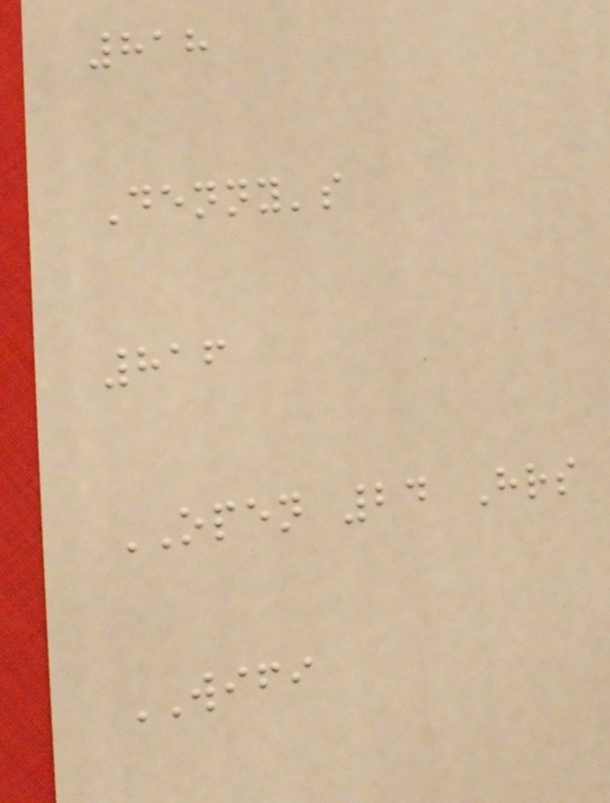818
Denny's
816
OPEN 24 Hrs
WIFI
